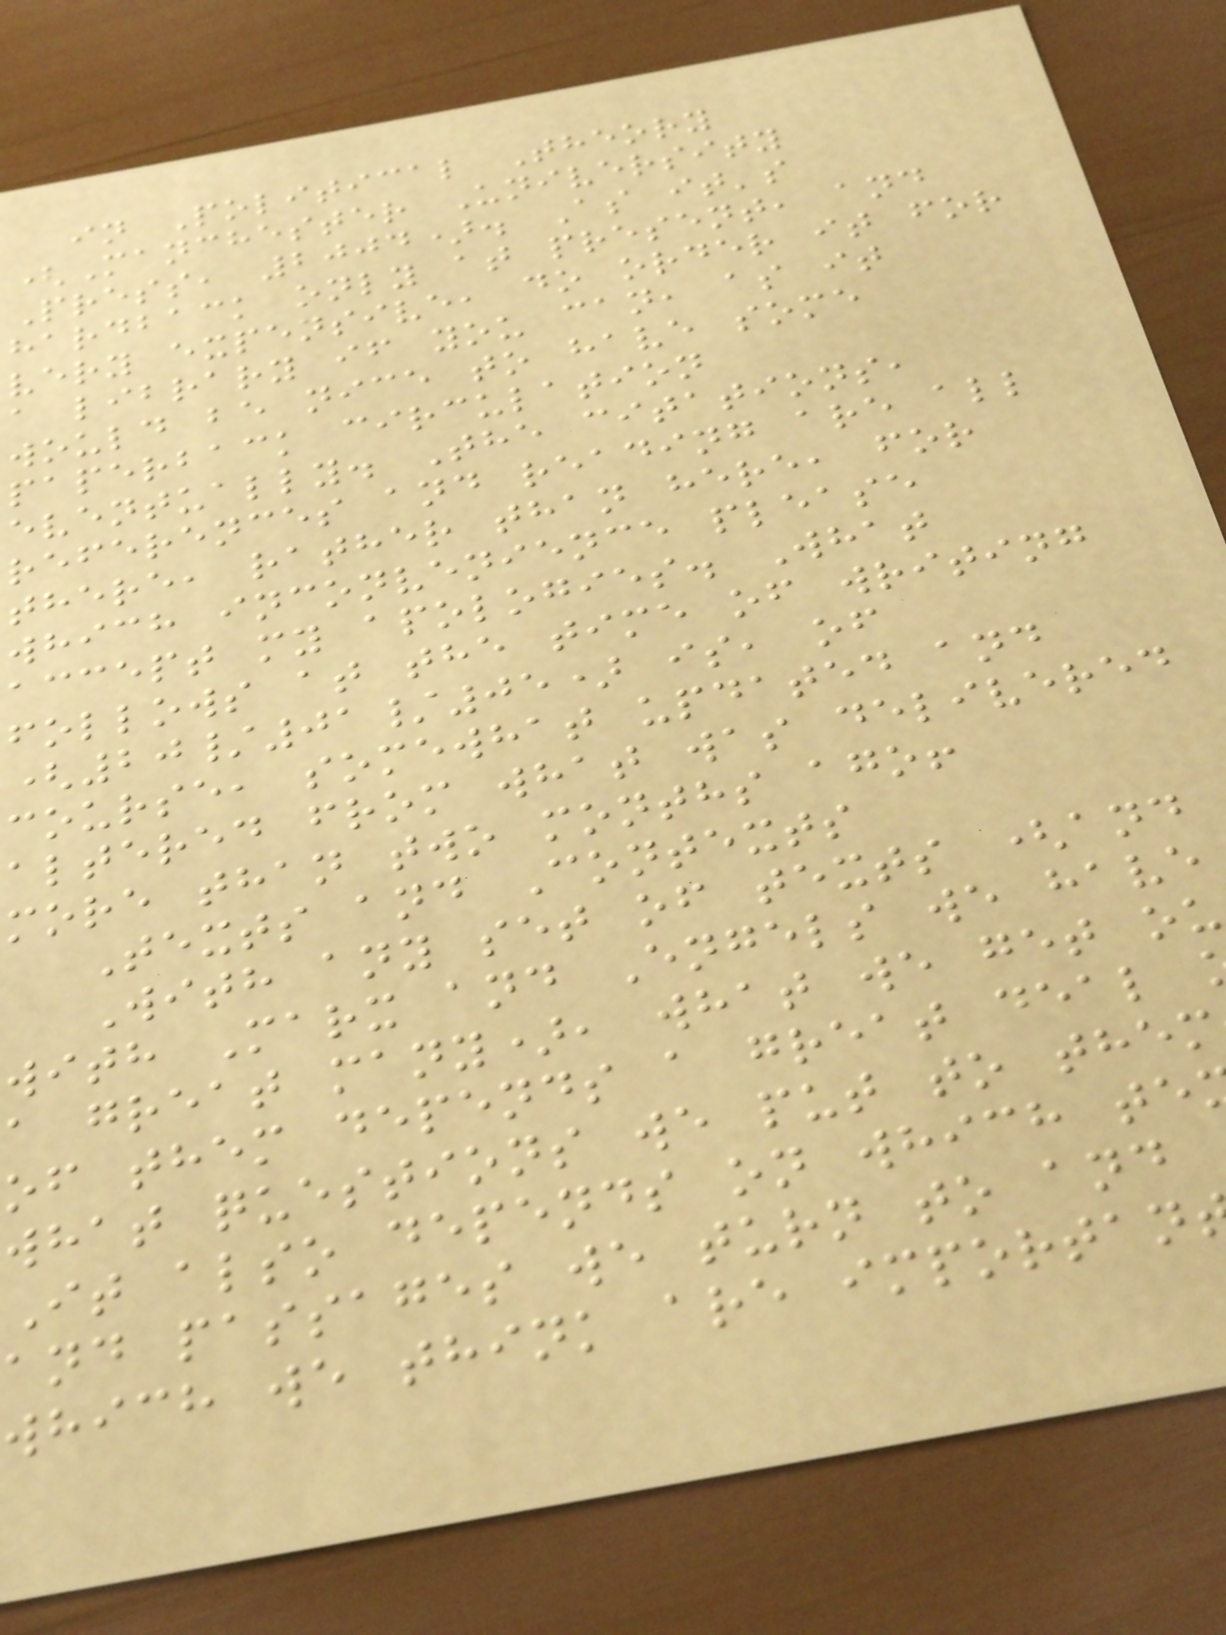in Political Theory
(Manchester University
Press, 2004). As it's
hardback only at present, and
very expensive, do order it for
a library if you can, as it
would be nice to have some
paperback circulation
eventually. The citations,
references and reading are all
there, rather than here, for
which inconvenience please
accept my apologies. What
follows at the time of writing
(20/01/05) is, of
course, somewhat updated and
altered from what was delivered
more than two months ago!
Texts and Contexts
With any set of texts (and
with Marx and Engels we have
a great many), what we get ou
of them depends a great deal
what questions we put to them
It also depends on which te
and passages we turn to and
which we think are importan
